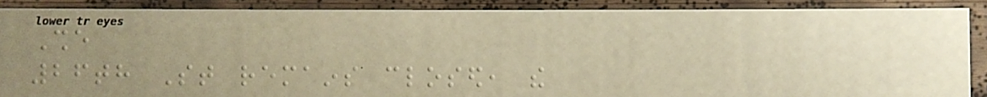She
26th St remains closed, the
